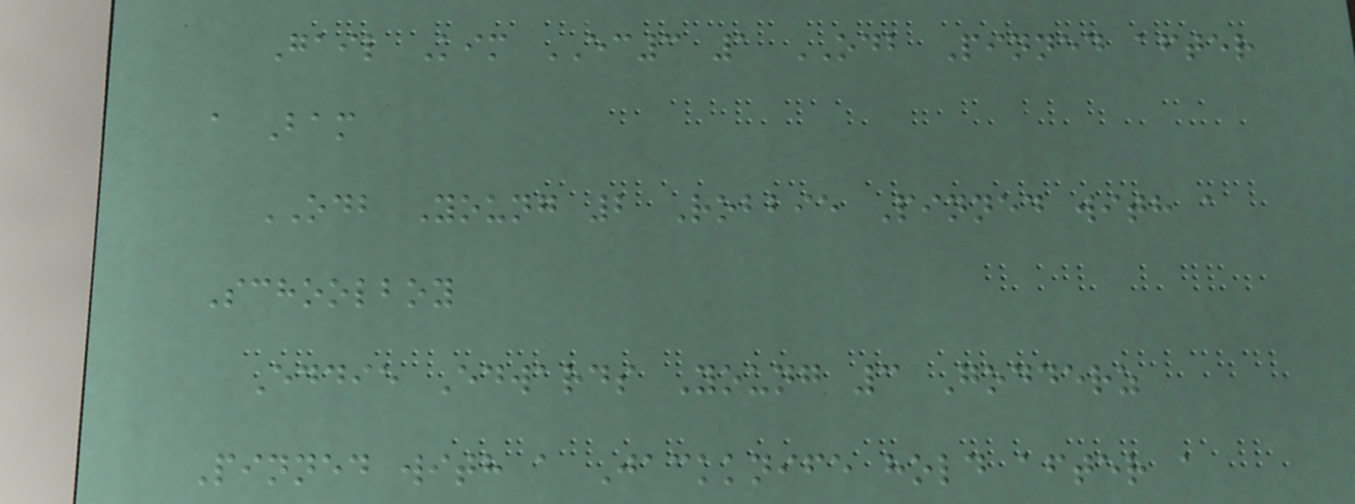Gail Kim EC3 1 ODB Pinned after
a Bam
ODB Young 2 Robbie Pinned with a
Schoolboy
Eddie Edwards Young 3 Godderz
Pinned with a Jackknife hold after a
